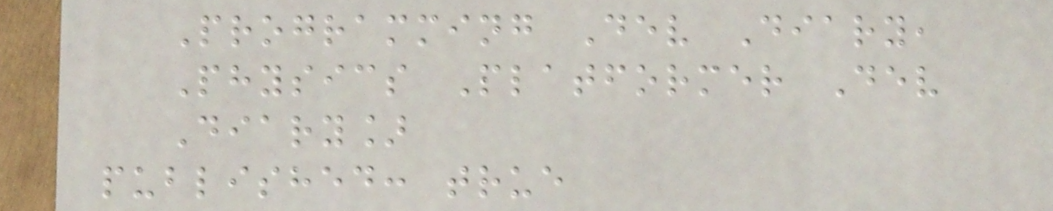Programming Dev Diary,
Physics Platformer Dev
Diary]
published: true
